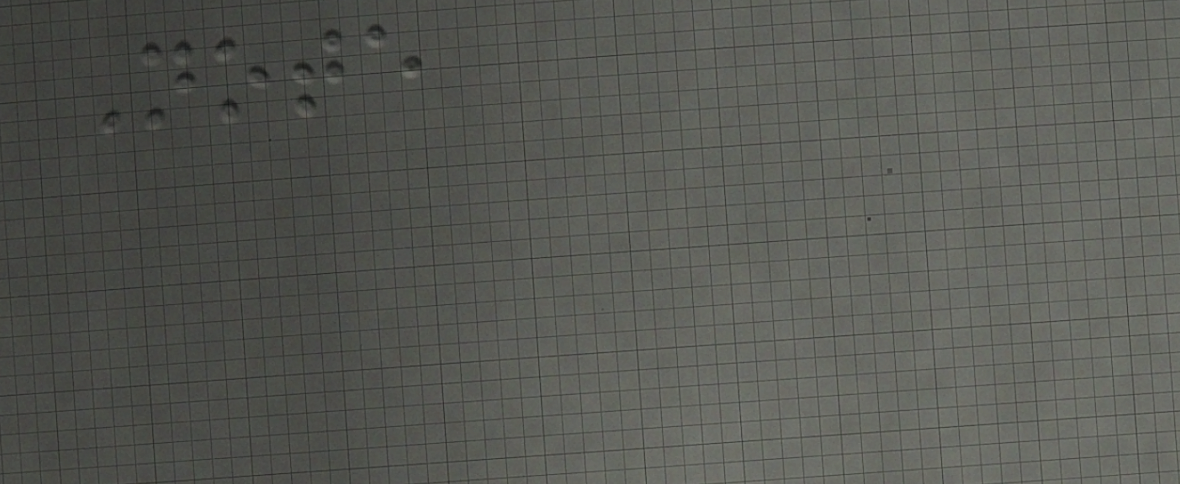Note
